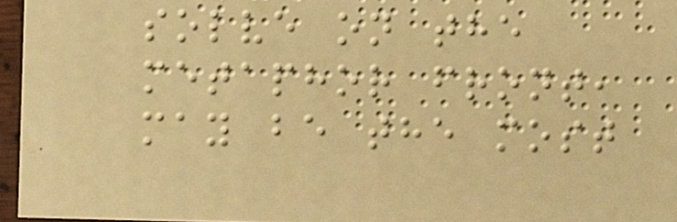solve on the
metaphor front,
may be the most
